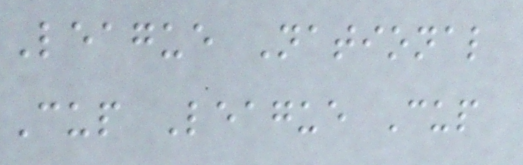League National
Cup League Cup
